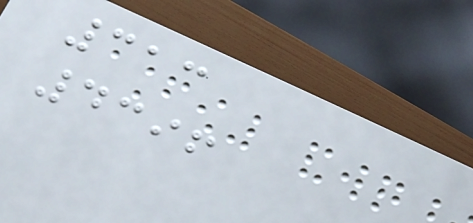313
4396
